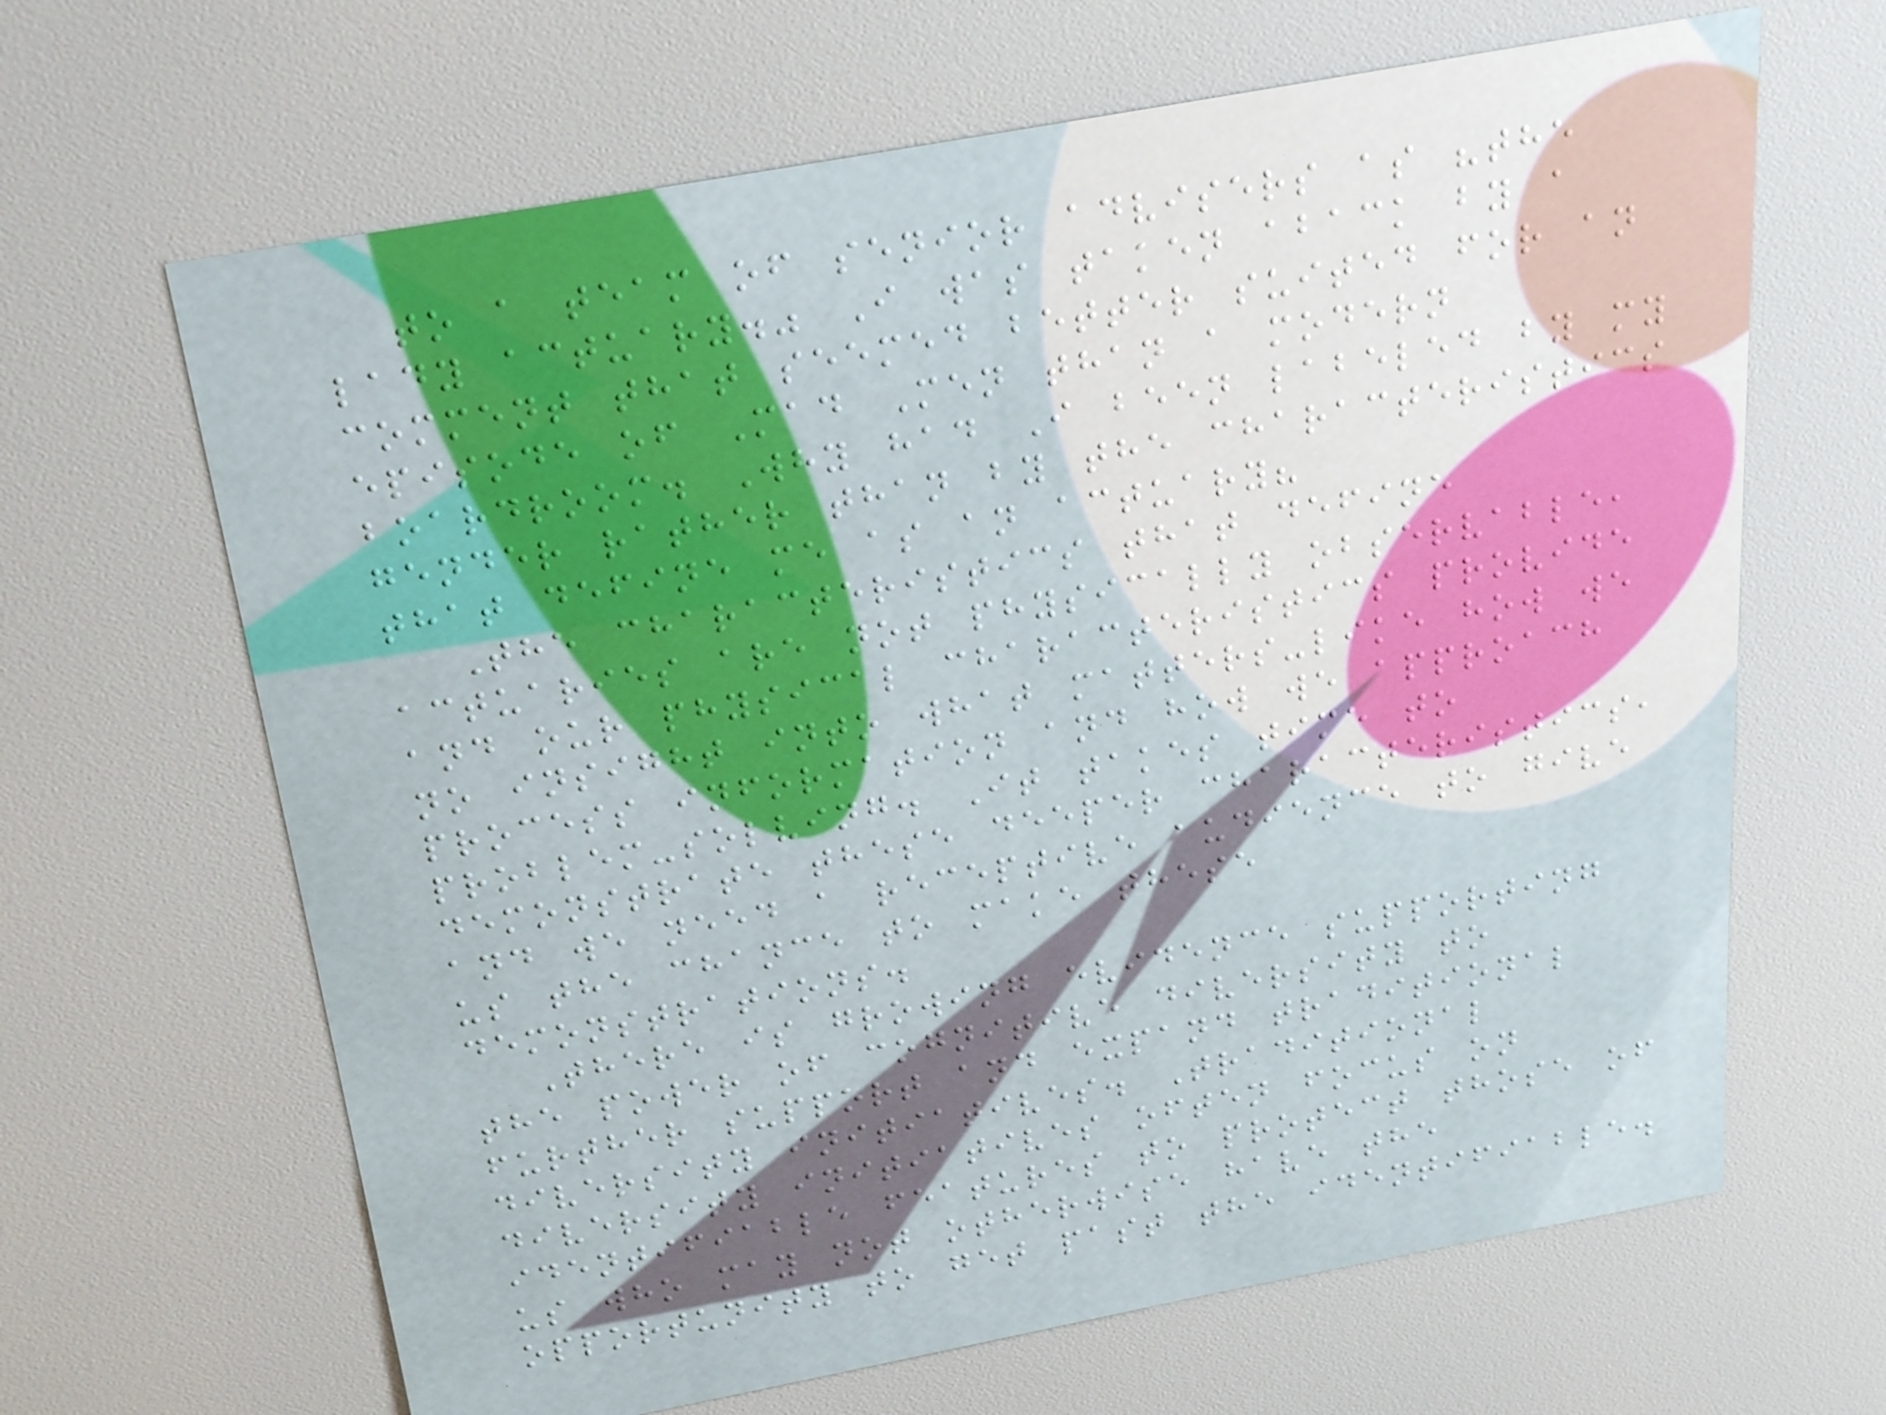to a team of senior advisers as "the
lady actuary." I was taken aback by a
comment that seemed better suited for an
episode of Mad Men than a modern
boardroom. Why had I been labeled by my
gender rather than by the characteristics
that define me as an actuary?
The characteristics that define
actuaries are not physically observable,
and our physical characteristics provide
no insight into what matters-like how we
process information and how we approach
problem-solving. It takes time to
demonstrate these deeper characteristics,
and we need a receptive audience to give
us the chance to make these
demonstrations.
There is growing evidence supporting
the power of cognitive diversity to
further support and expand traditional
diversity initiatives. Traditional
diversity initiatives often focus on
identifiable features to protect those of
us who may not otherwise have the
opportunity to get past the identifiable.
